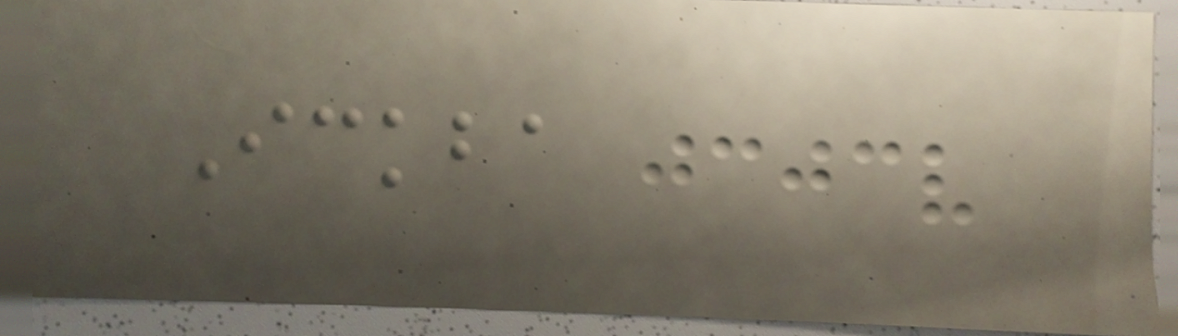Ickba
